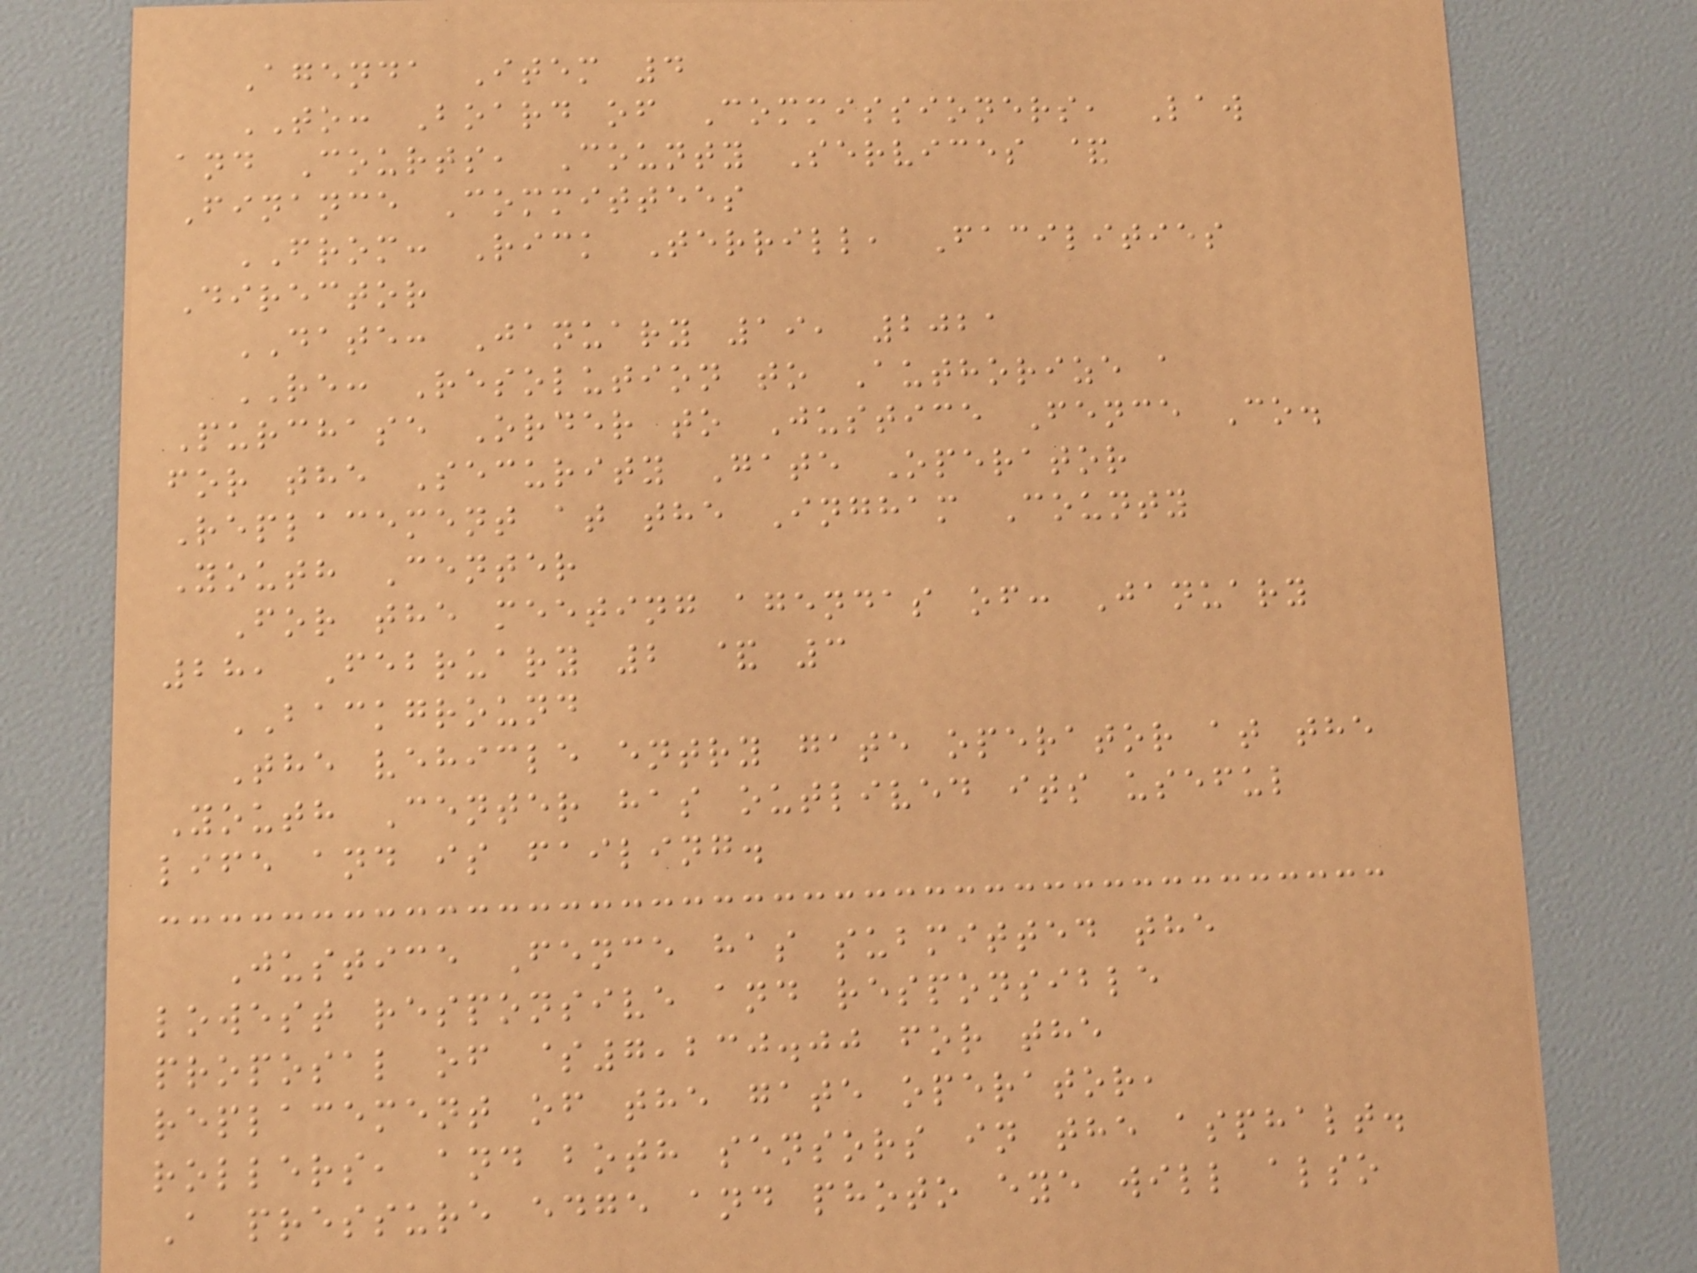Agenda Item 4
TO: Board of Commissioners, Law
and Courts, County Services &
Finance Committees
FROM: Rick Terrill, Facilities
Director
DATE: January 19, 2021
RE: Resolution to Authorize a
Purchase Order to Justice Fence Co.
for the Security Gate Operator
Replacement at the Ingham County
Youth Center
For the meeting agendas of: January
28, February 2 & 3
BACKGROUND
The vehicle entry gate operator at the
Youth Center has outlived its useful
life and is failing.
Justice Fence has submitted the
lowest responsive and responsible
proposal of $7,230.00 for the
replacement of the gate operator,
rollers, and both sensors in the asphalt.
A pressure edge and photo eye will also
